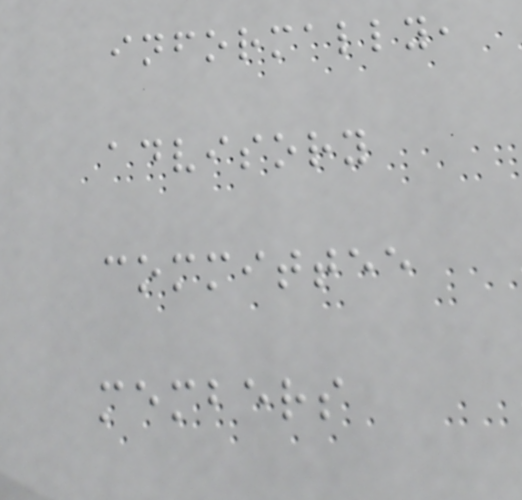informally,
advisory
committee
members
